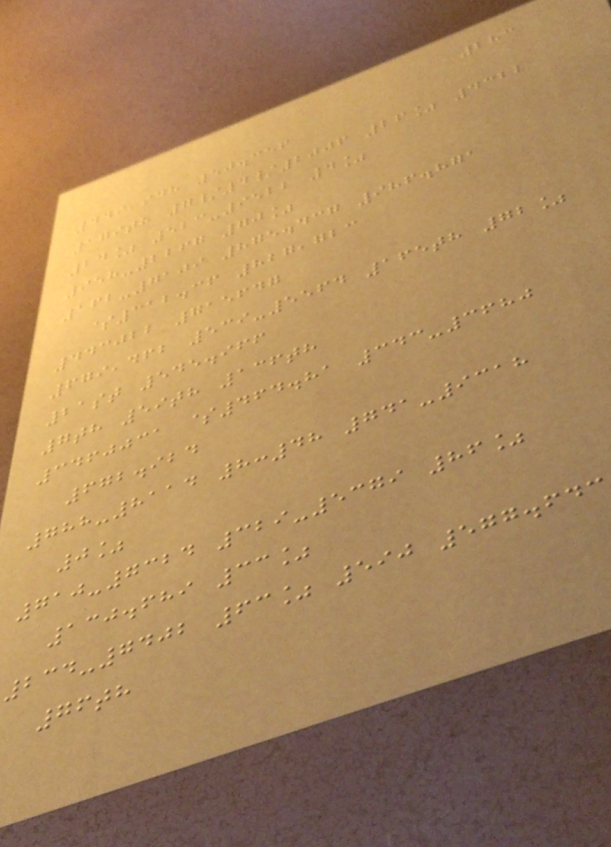283
449,948 50.356
179th 7/4/2006 26% 4322
24% 523-9522 4%
958-2267 70%
162-7109 875.437 986.871
$312.36 827,723
443022 715647
679,462 539-5564 165th 72%
21st 545.966
7th 59th 136th
3460031 $464.81 343-3680
672.924
788-8114 8:48 741-9318
0%
710-7324 329-5379 86%
130.689 33%
234-7402 63% 590 577.643
76th
